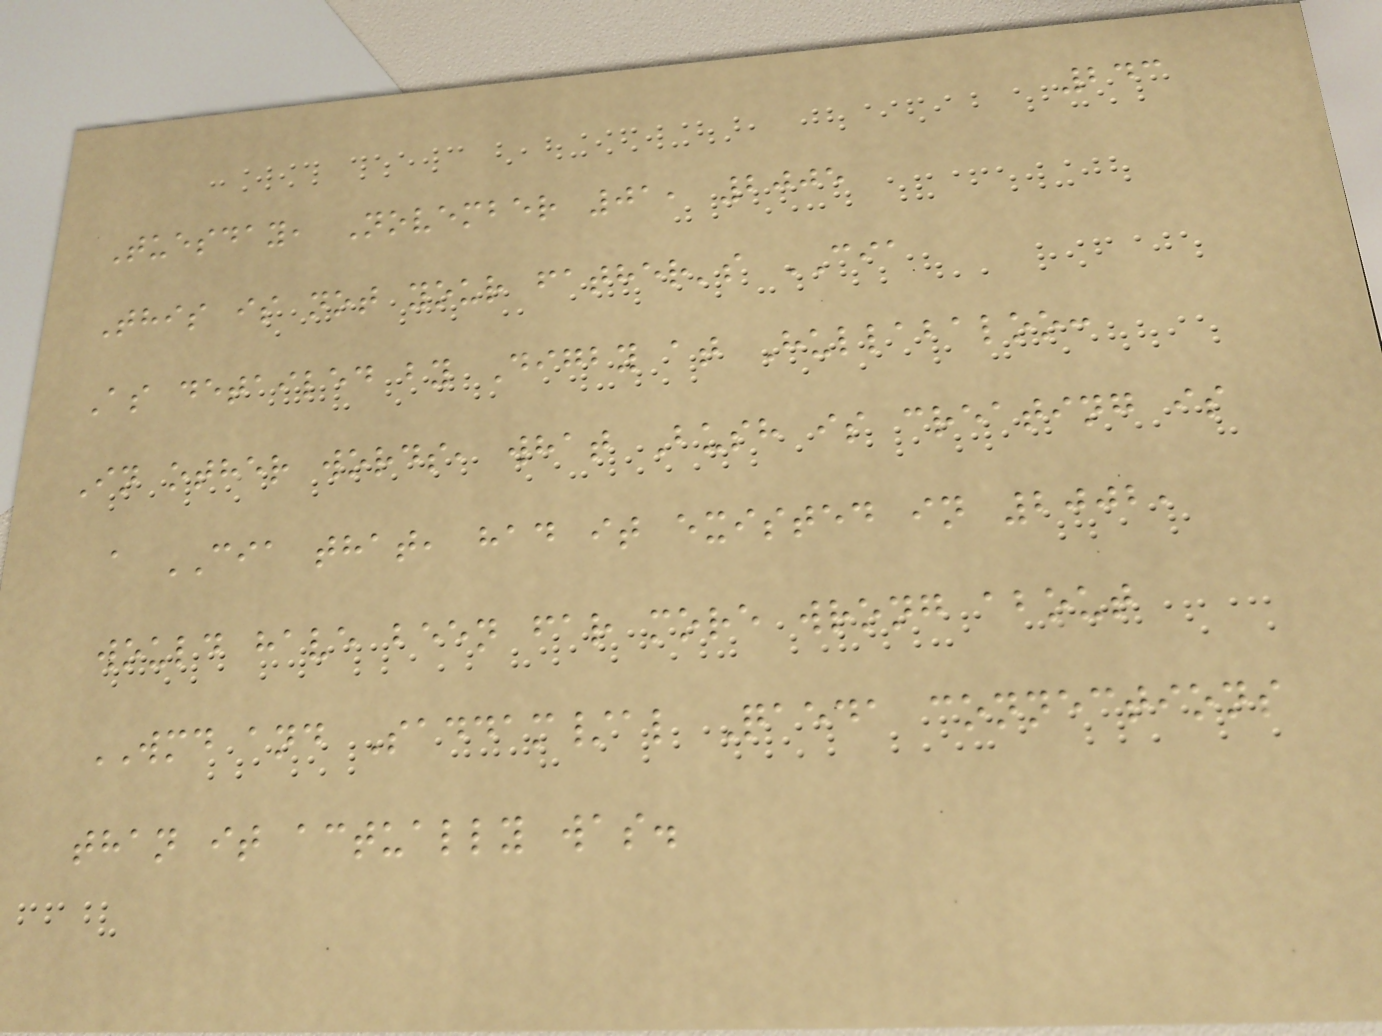243
Tuesday, November 01, 2005
This is not your father's CIA
As detailed by Digby at Hullabaloo:
In other words, what Bush is creating is
a CIA that, had it existed in 2002,
would have been far more wrong about
WMD and Saddam/al Qaeda connections
than it actually was.
